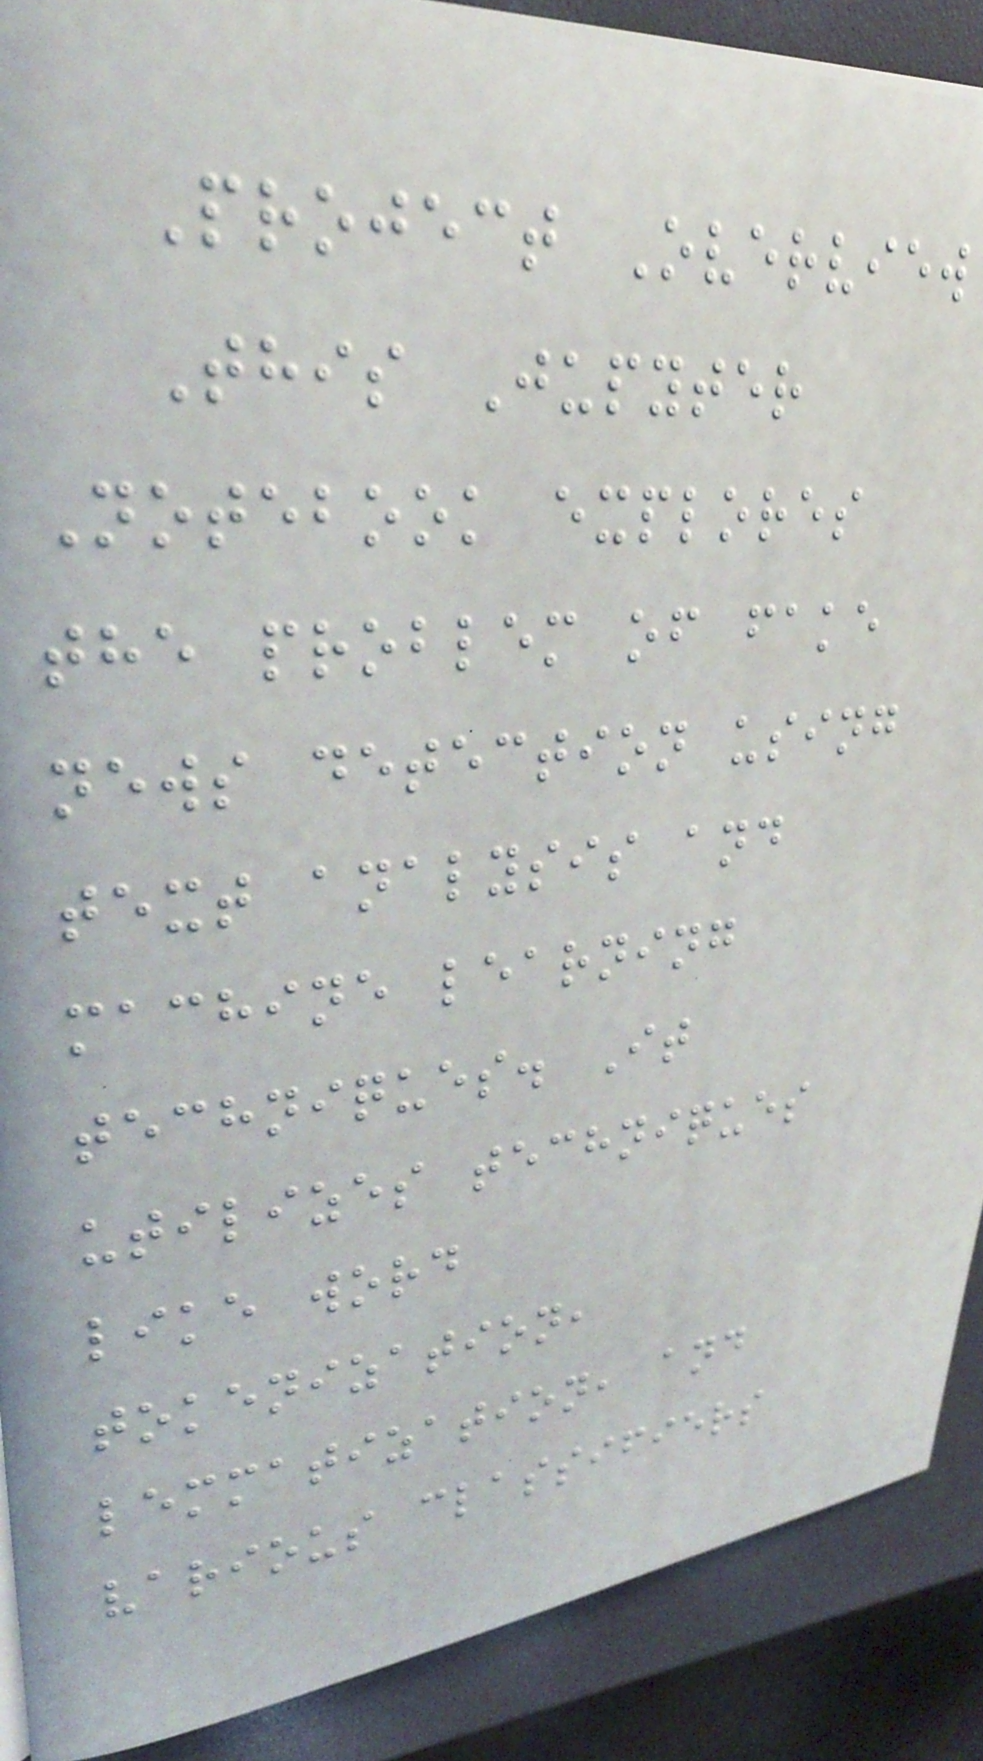Project Overview
This Jupyter
Notebook explores
the problem of fake
news detection using
text analysis and
machine learning
techniques. It
utilizes techniques
like word
tokenization,
lemmatization, and
various classifiers
